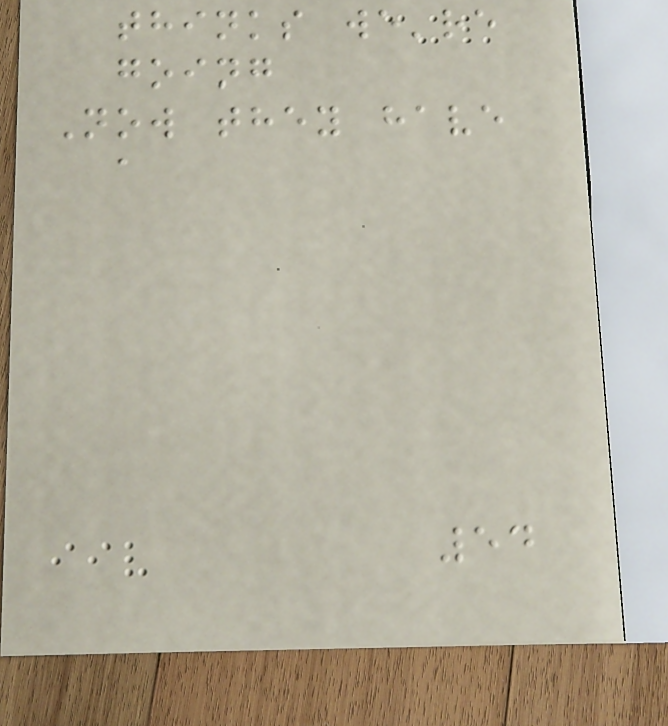thinks we're
going
Now they have
a
54
